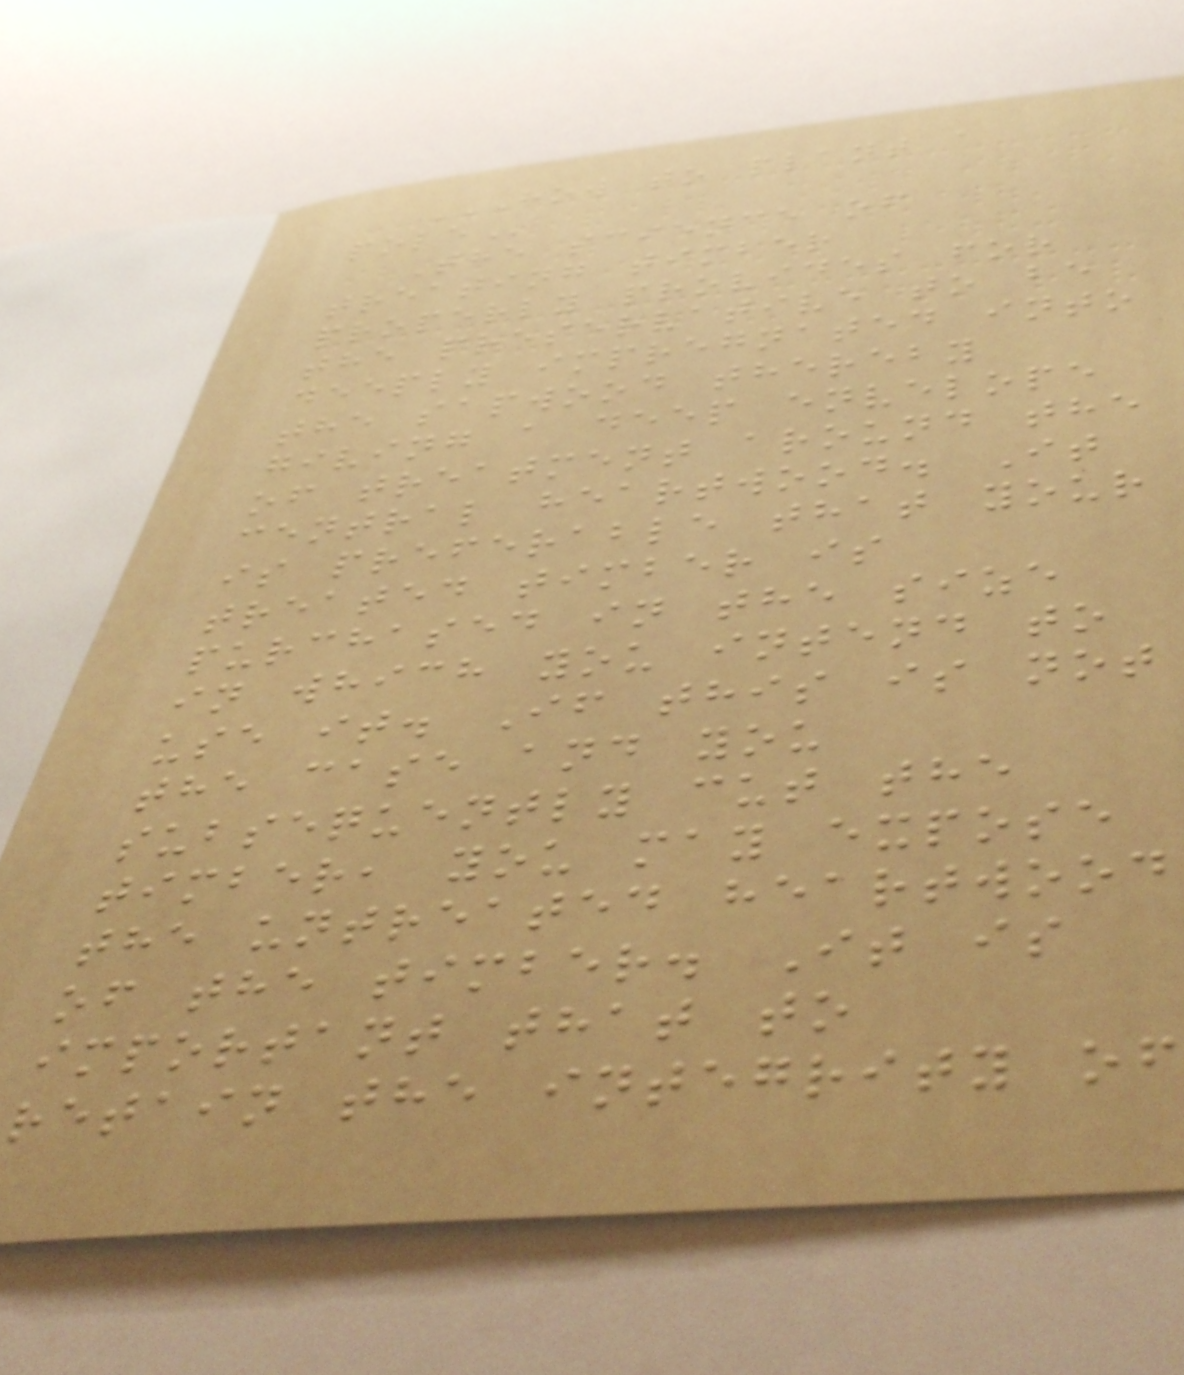HOW TO PLANT A
POLE
The science of
treating timber
properly provides for
the preservative to be
deeply impregnated into
the sapwood thereby
giving a deep envelope
of treatment around the
central heartwood. It
is preferable that your
treated timber is
purchased in the size
in which you intend to
use it. If this is not
the case and you
subsequently cut the
timber, you may expose
the untreated heartwood
of the timber. It is
important that to
retain the integrity of
